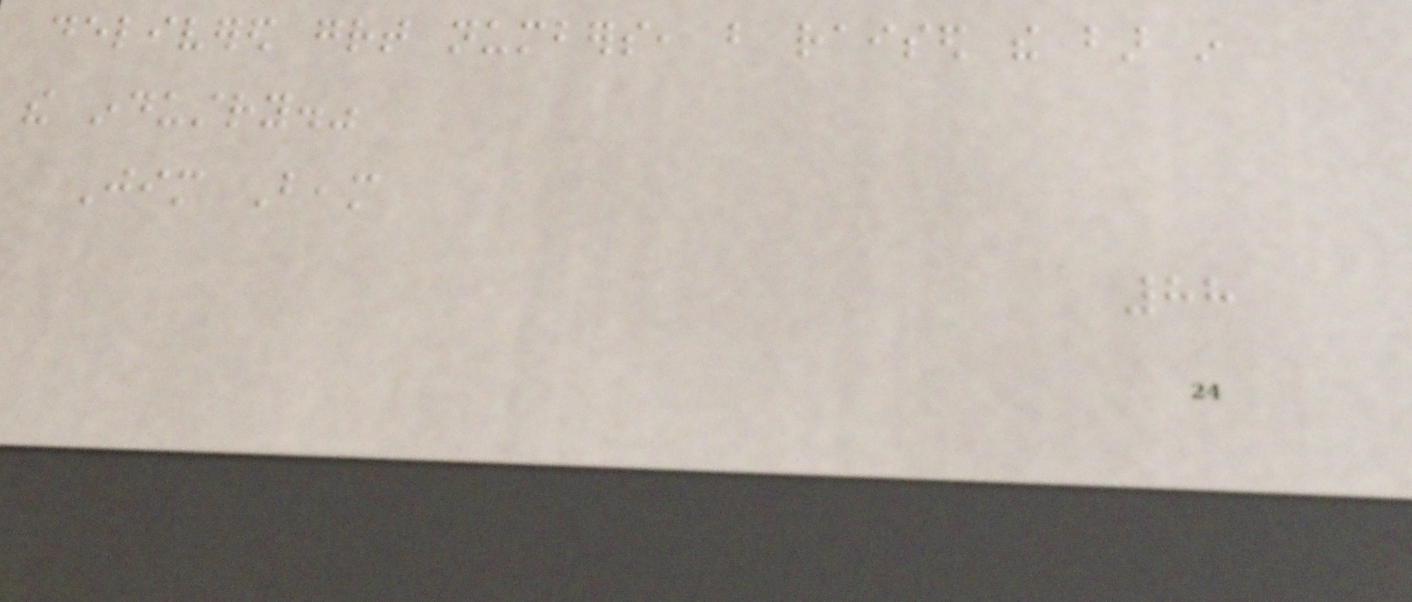delivered great numbers, but raised the bar in
the industry."
Jim Beam
88
